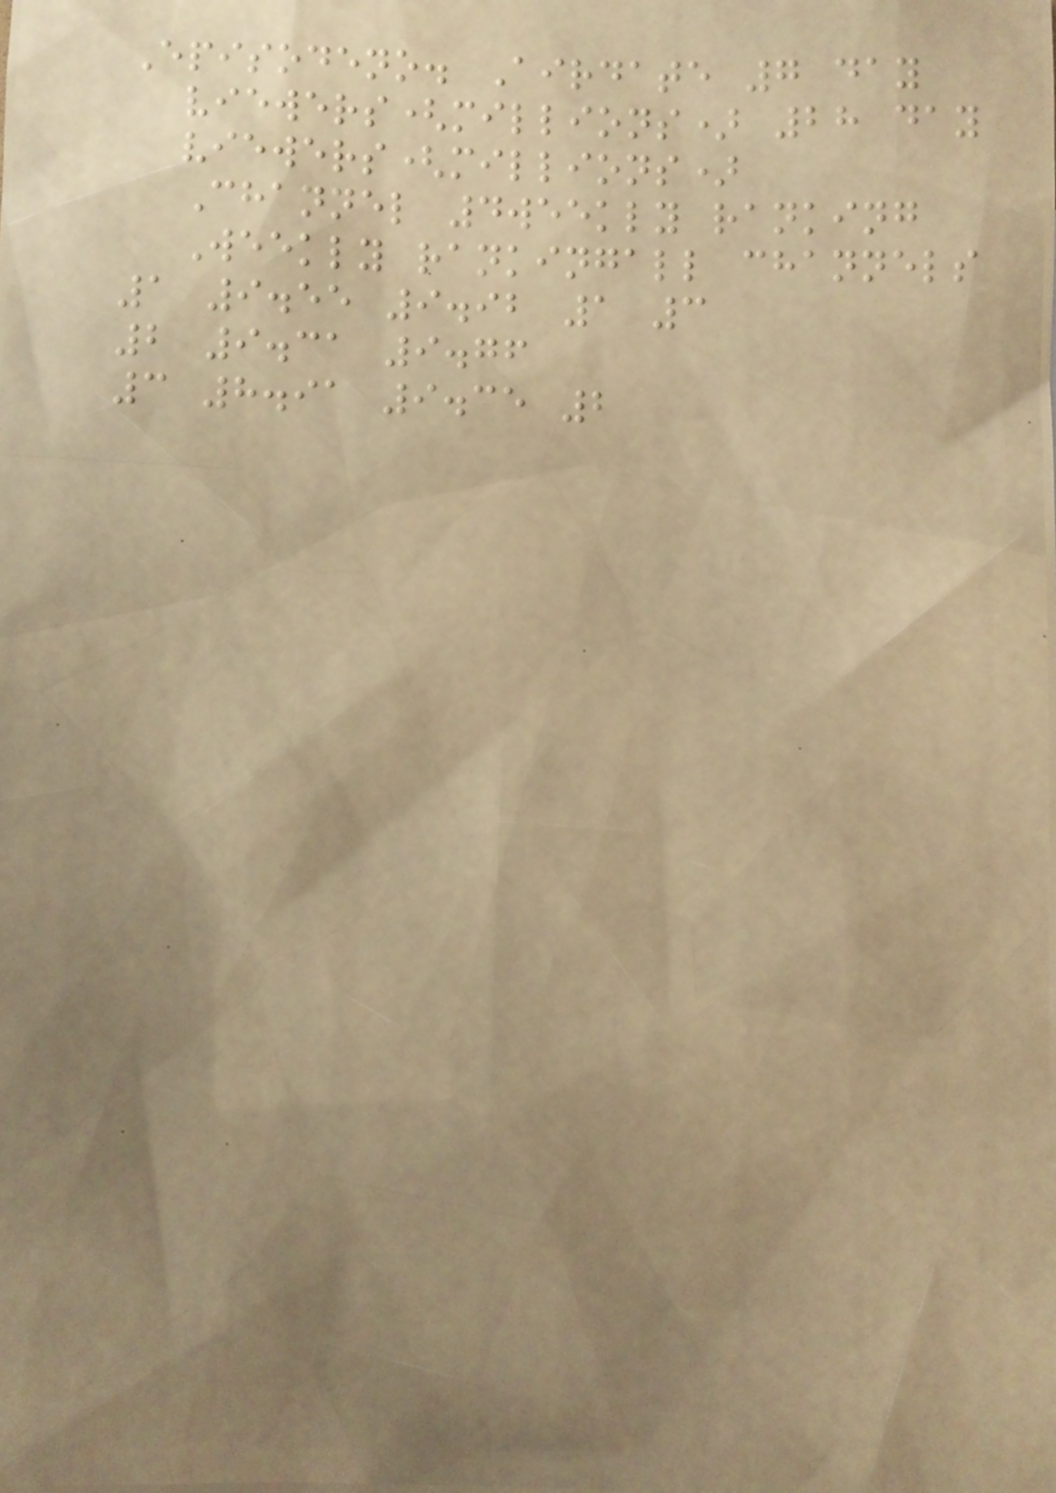Episodeno. Airdate 7 day
viewers(millions) 28 day
viewers(millions)
Channel 4weekly ranking
Weekly rankingall channels
1 9.55 9.92 1 3
2 9.31 9.76
3 8.91 9.35 2
